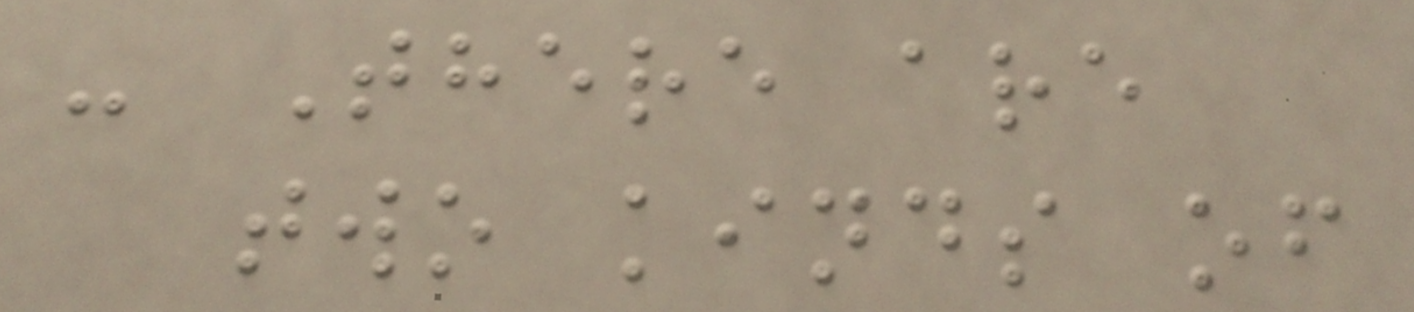- There are
two kinds of
